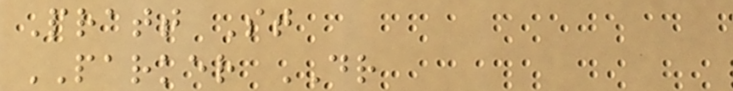Pratt St
PARKER DR
